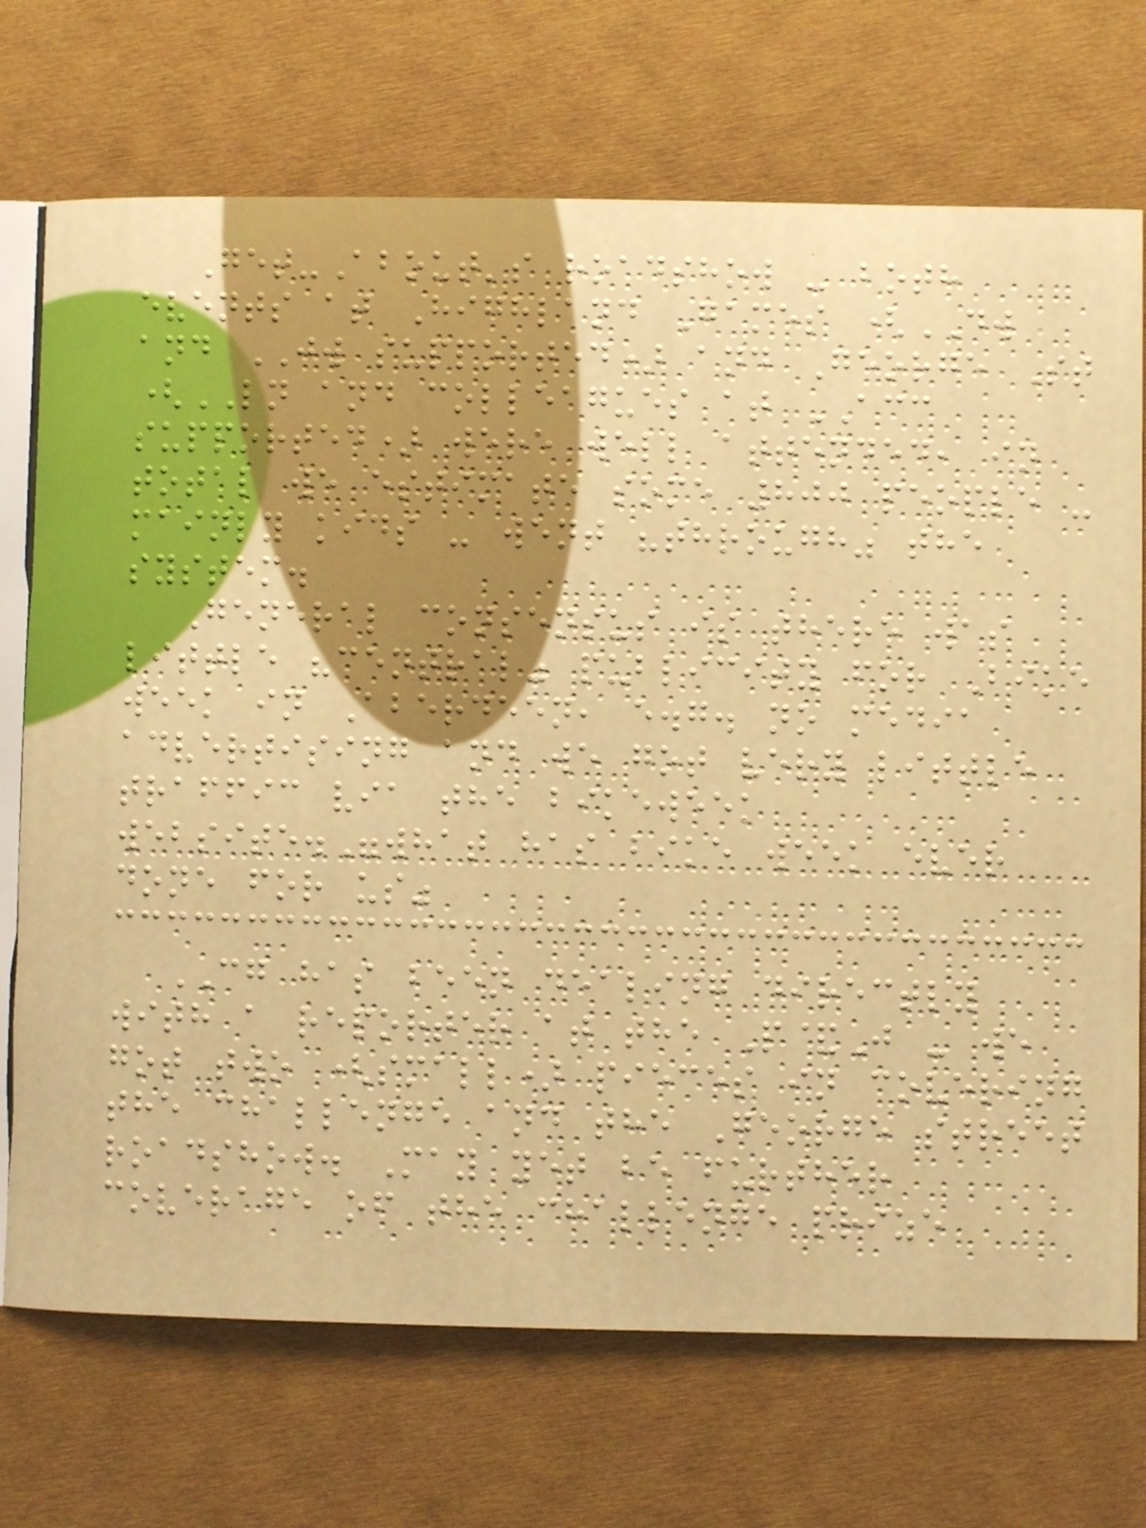Get-About's roadshow - both
events at Highland Games (DW
and JW supported) and George St
(LN and colleagues at ACC
supported) were well attended, in
total we estimate some 800 people -
mainly kids - went "through" the
system.
General consensus is there was
little "central" publicity for Bike
week in Aberdeen, e.g. no media
advertising and we got very little
traffic via the bikeweek
website."what has bike week ever
done for us"
CG has been dealing directly
with a reporter at the P&J - we
got two (small) pieces in covering
the challenge and the George street
roadshow. May yet be further
coverage of the challenge prize
